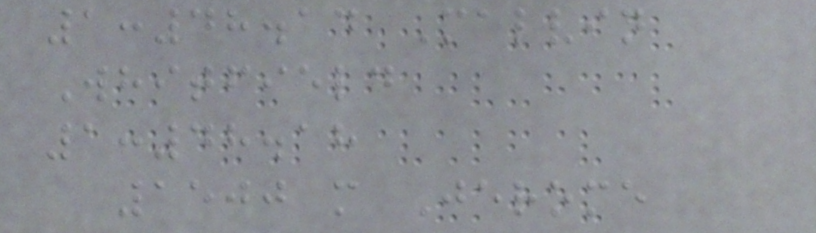1:48.14 Malvin
Whitfield
1:48.18
1500 m Jerome
